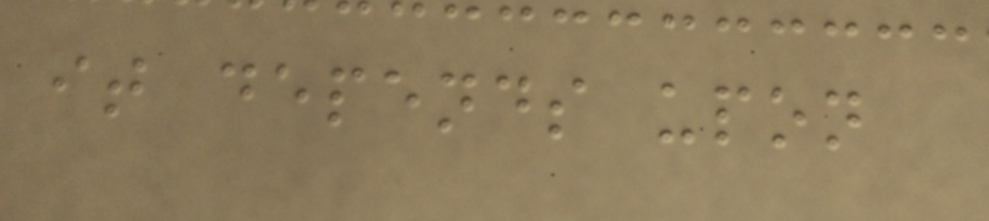it depends upon
